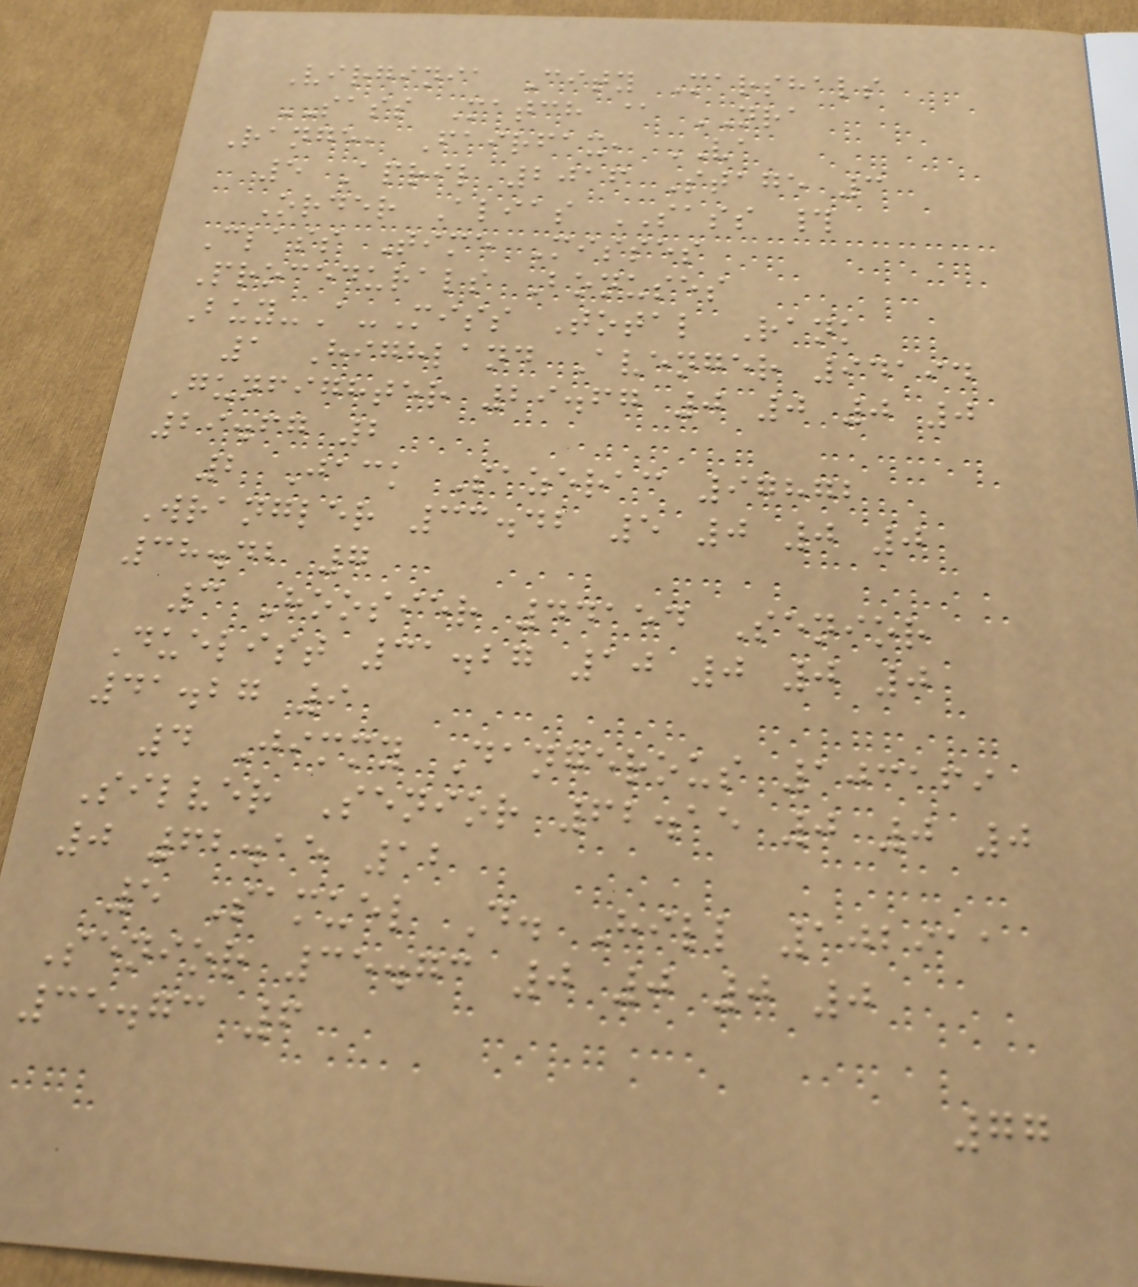Virginia City Marshals
SASS Match @ NRA
Range, Fairfax, VA
5 April 2016 Stage 3
Order Alias SASS #
Class Time Misses
Procedurals Bonuses
Buy-A-Miss Total Rank
1 Highland Avenger 94194
Gunfighter 29.67 0 0 0 0
29.67 2
2 Jack Sazerac 97872
Wrangler 33.42 5 0 0 0
38.42 7
3 Hoosier 44154 Senior
Duelist 31.27 10 0 0 0
41.27 9
4 Jimmy Dangerous 103169
Silver Senior 62.15 0 0 0
0 62.15 12
5 Samuel D. Hill 102911
Senior 35.73 0 0 0 0
35.73 6
77
